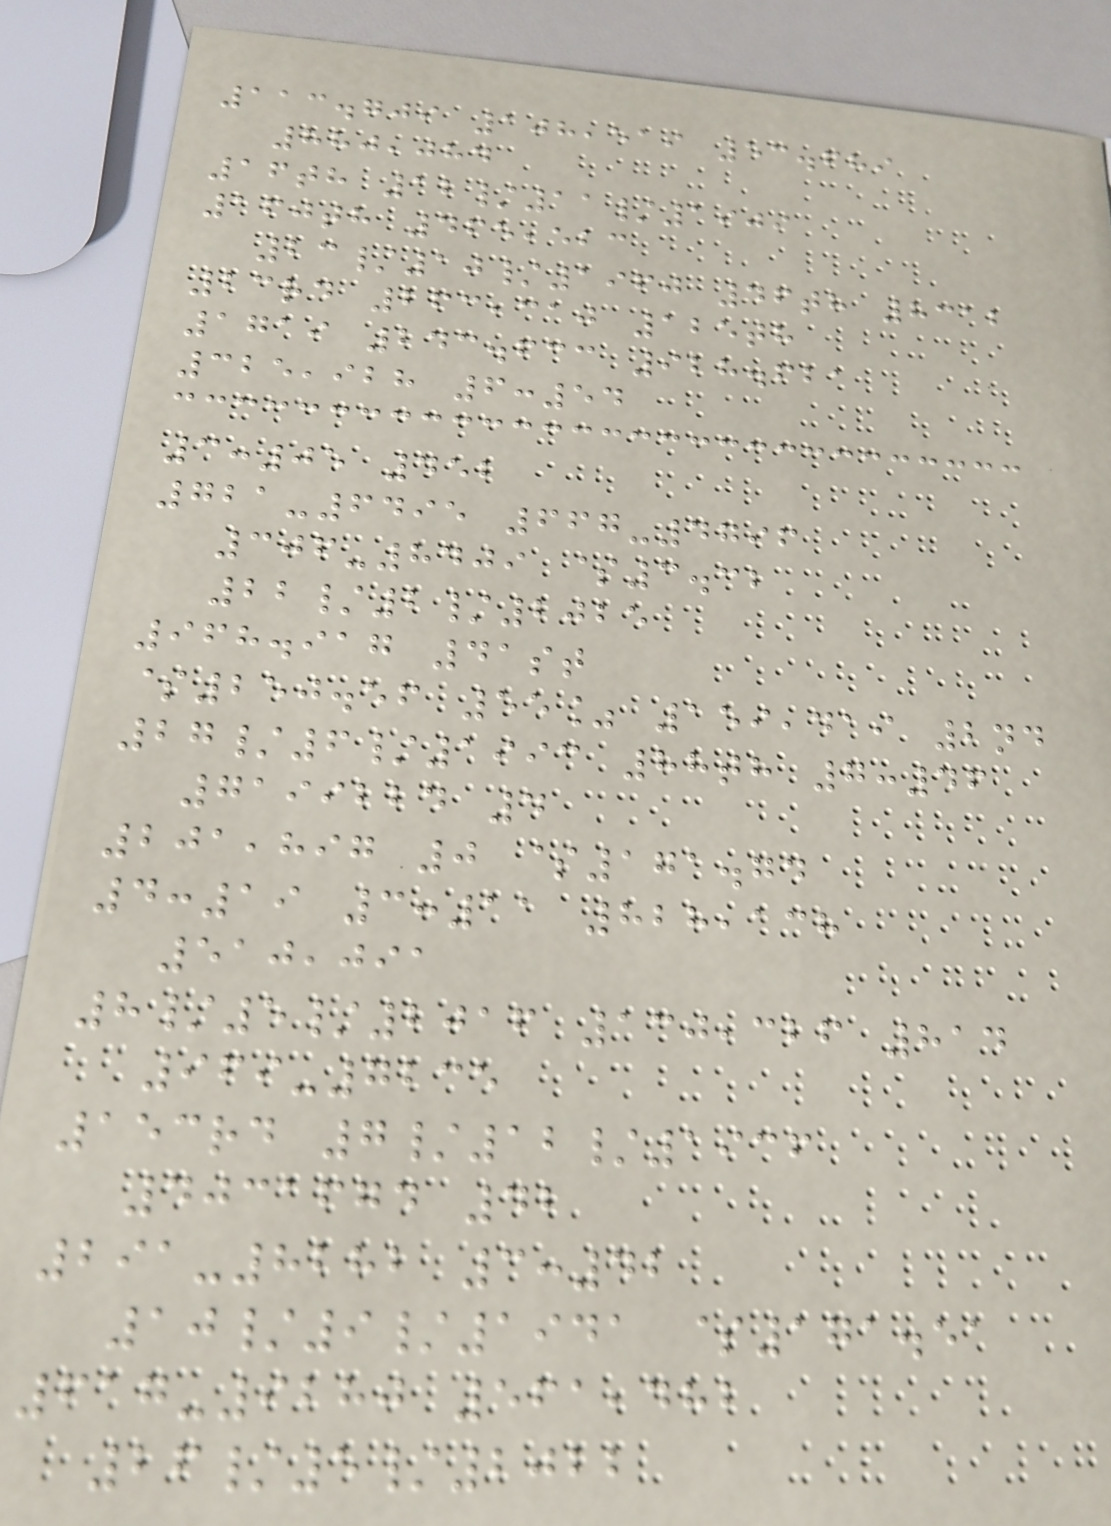113.709 108,519 53.689
880,084
16th 12/11/1909
160th 465,523
23/10/1960 46th 8312
23rd 263,310 125th
1719 243.633 928.621
325,928 6:54
3:05 452
721-6495 667-4796
306-8409 $3.32
22/2/2025
968.917 41st
$250.56 55% 159,419 2nd
27/6/1993 88th 7:46
7199224 4
201,897 0 $171.74
4:19 3:11 828,138
510,091
8/5/2016 130,326 814
969-7235
153rd 7/12/1936
4031674 42
291-8282 3:42
10/9/1941 $171.51
617-9280 561,482
26/5/2022
